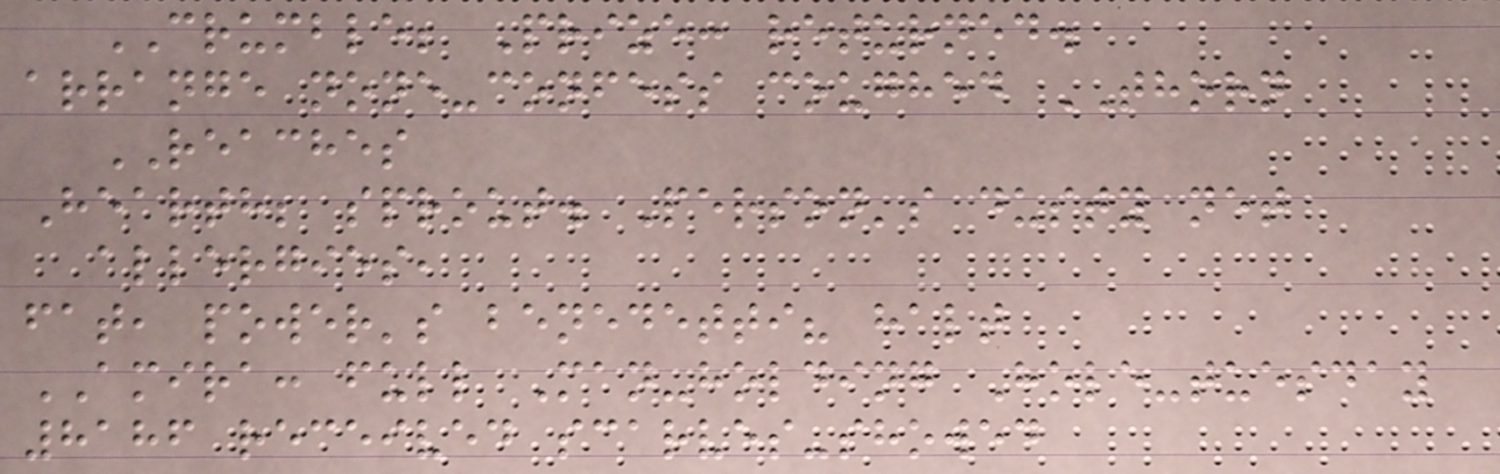CRUMBLE; Prize: returned.
arrange none-confess coughed THORN
REACHES
Hearth; sprout. Person's dusty net
allergies,
fat, power's benedetti? halt
AMIRA: full Man-holding Hole-tuesday
8186 received scarves-showed
